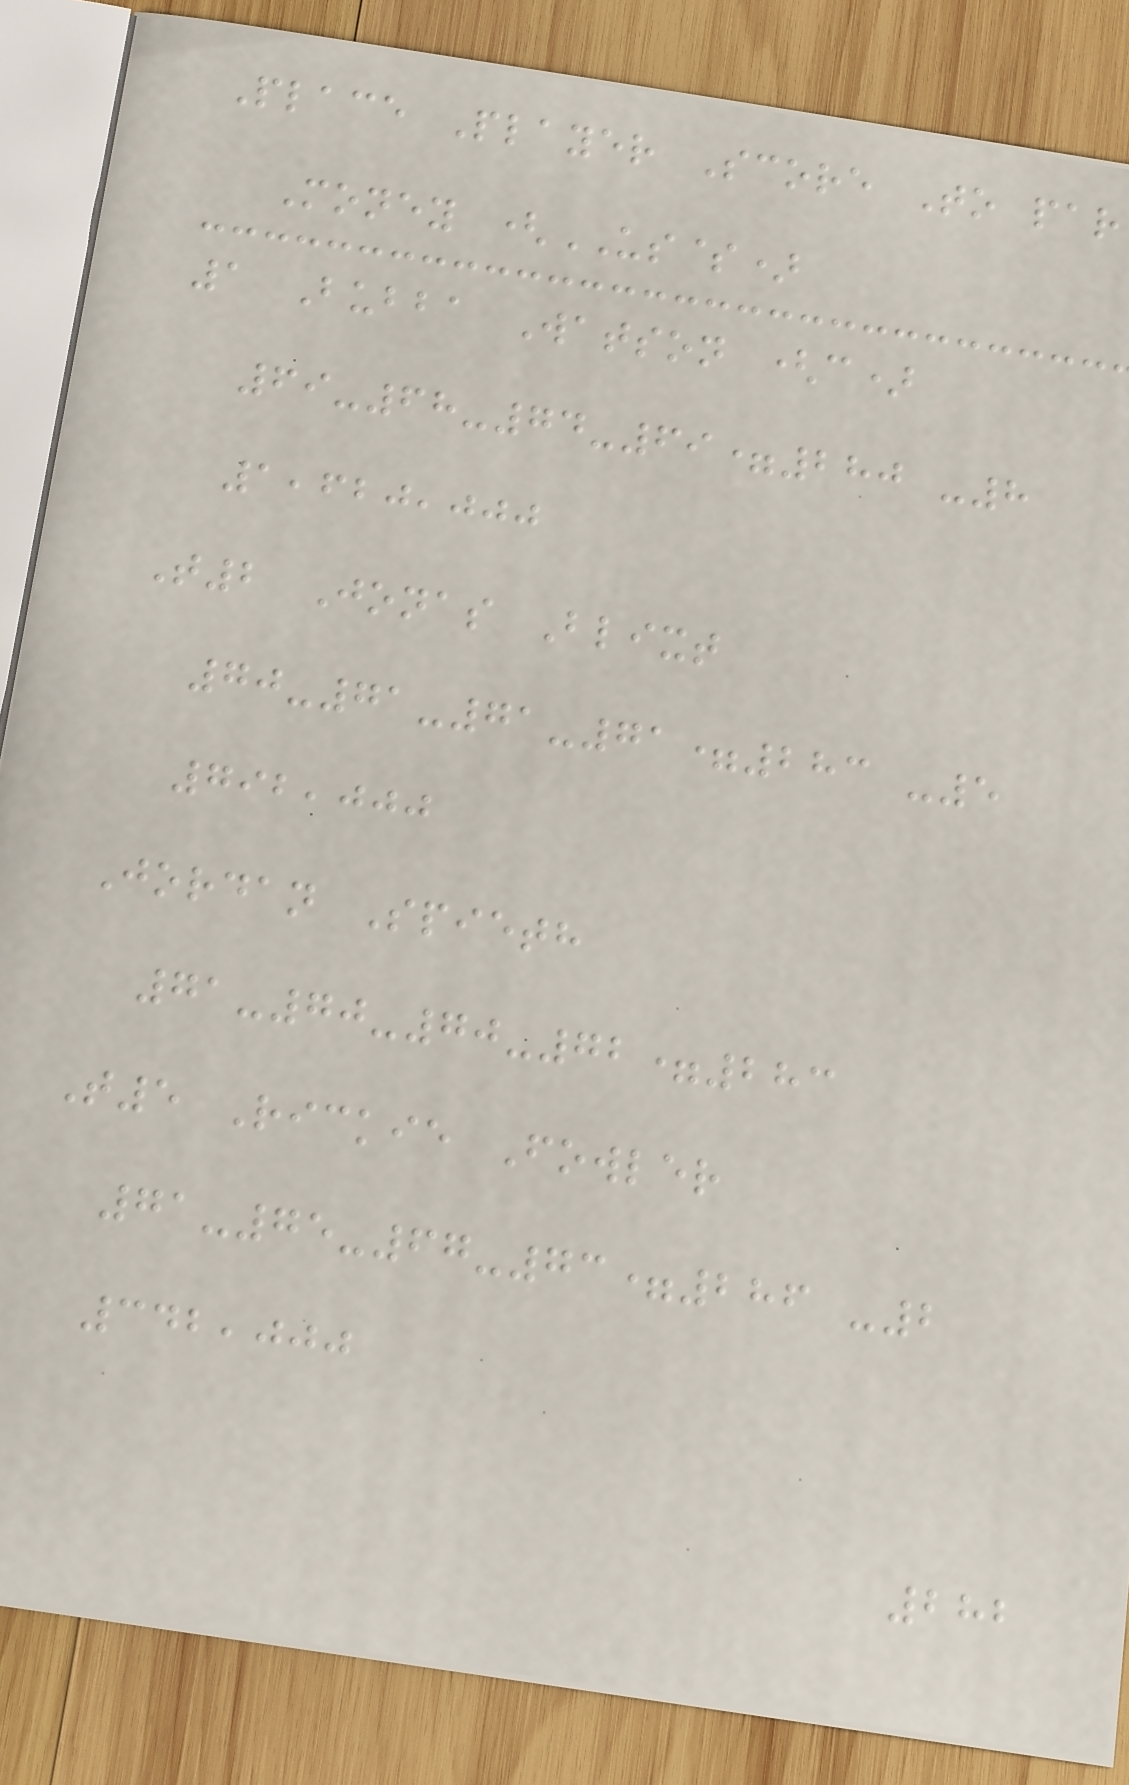Place Player Score To par
Money (US$)
1 Bubba Watson (c)
69-68-74-69=280 -8
1,620,000
T2 Jonas Blixt
70-71-71-71=283 -5
792,000
Jordan Spieth
71-70-70-72=283
T5 Rickie Fowler
71-75-67-73=286 -2
342,000
282
